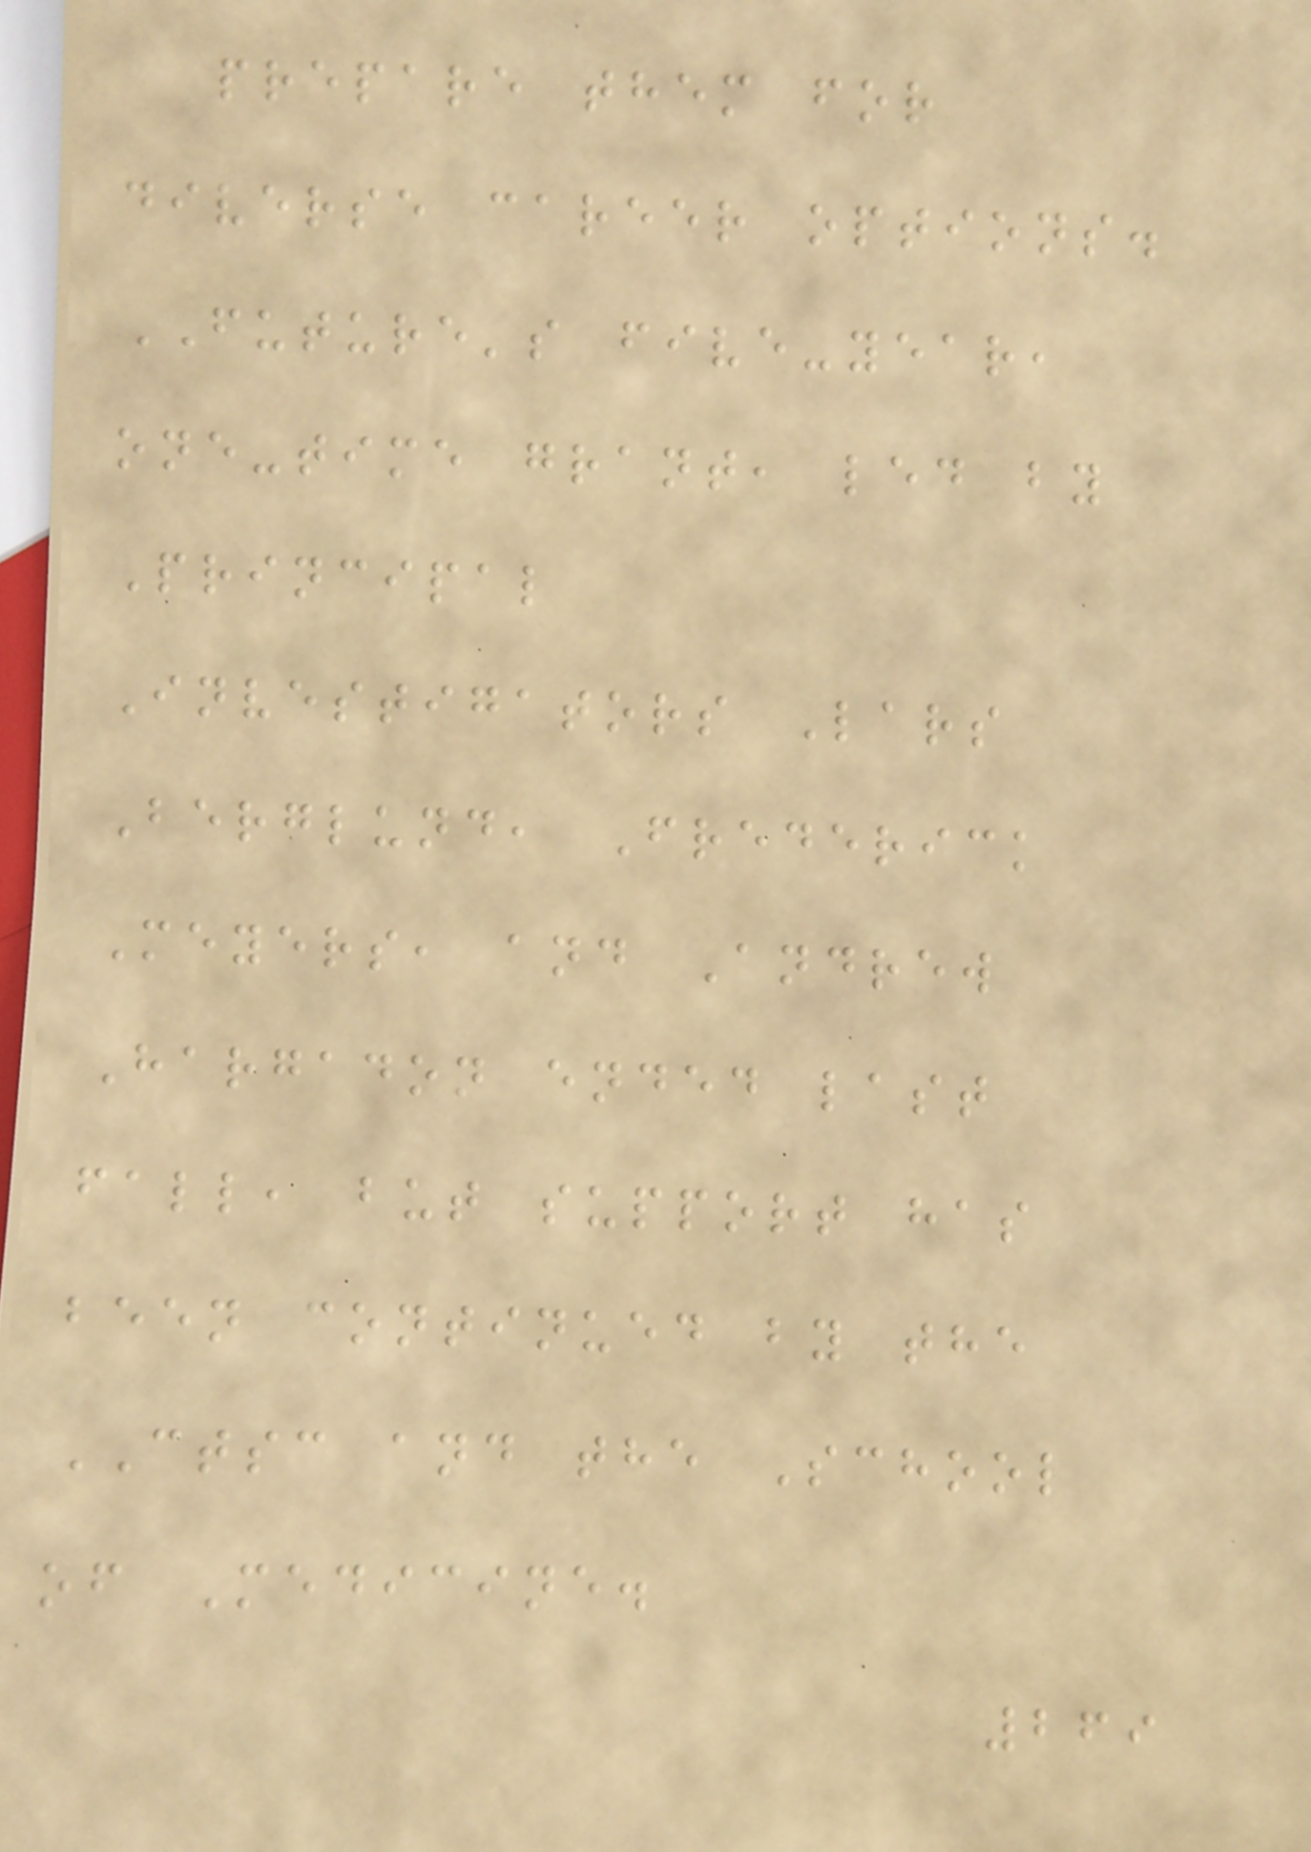prepare them for
diverse career options.
FUTURE's five-year,
one-time grant, led by
Principal
Investigators Lars
Berglund, Frederick
Meyers, and Andrew
Hargadon ended last
fall, but support has
been continued by the
CTSC and the School
of Medicine.
269
